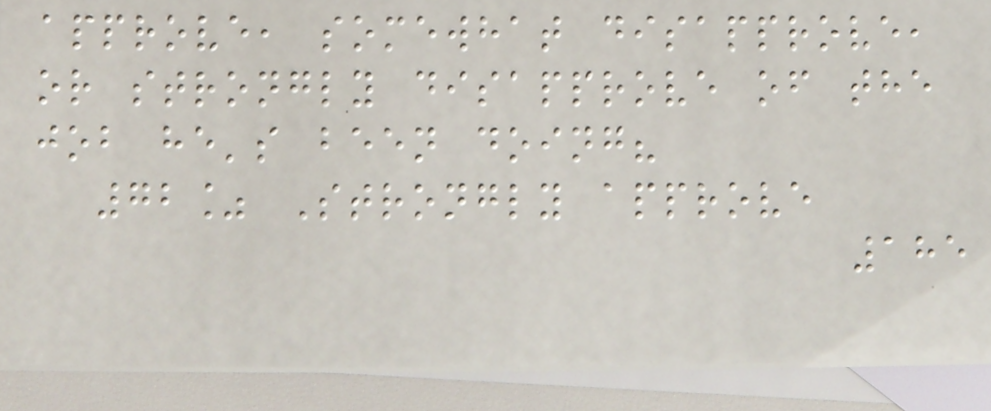approve, somewhat disapprove,
or strongly disapprove of the
job he's been doing?
72% Strongly approve
185
